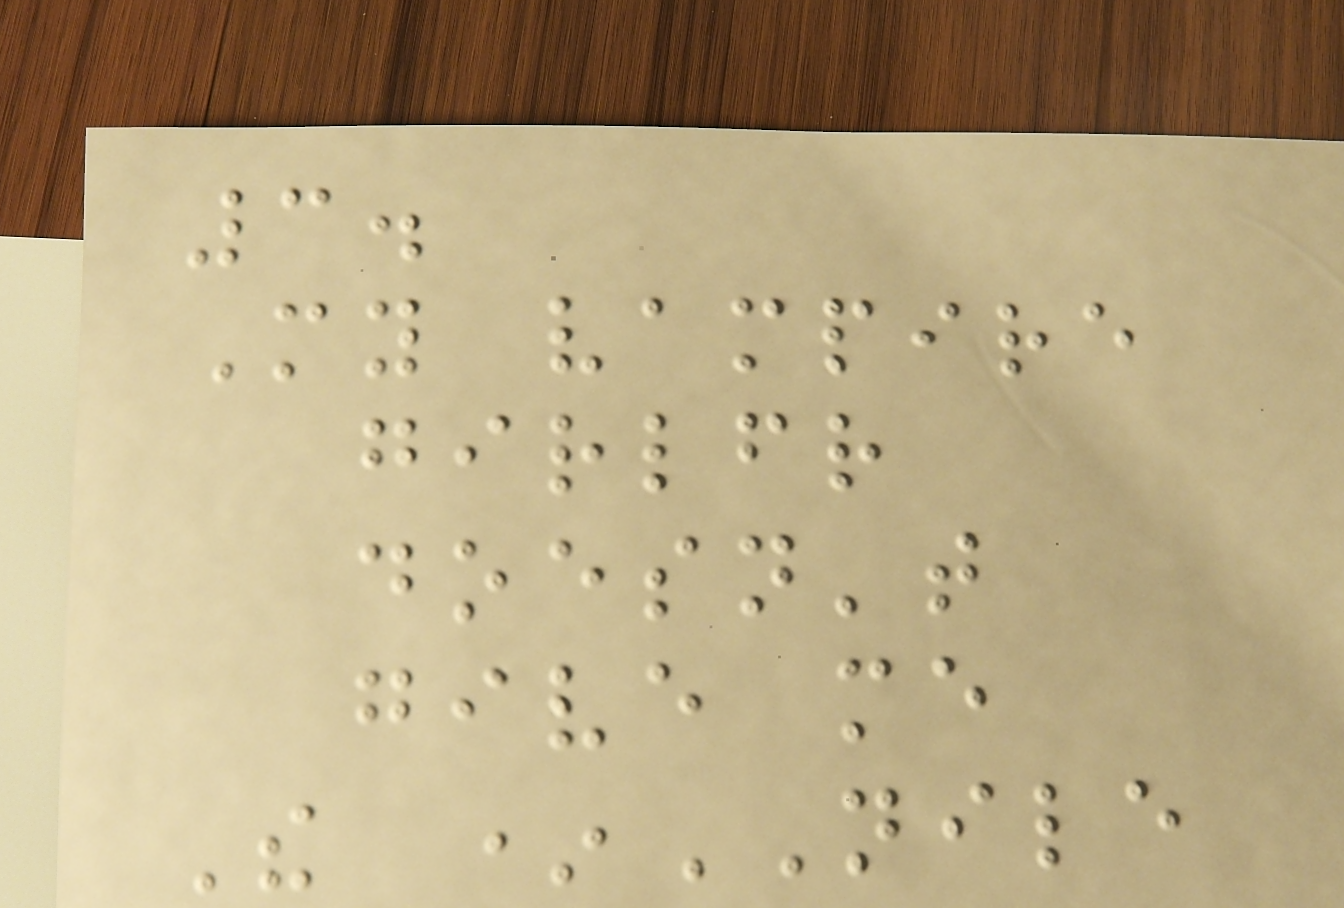3.
My vampire
girlfriend
doesn't
give me
The *NILE
